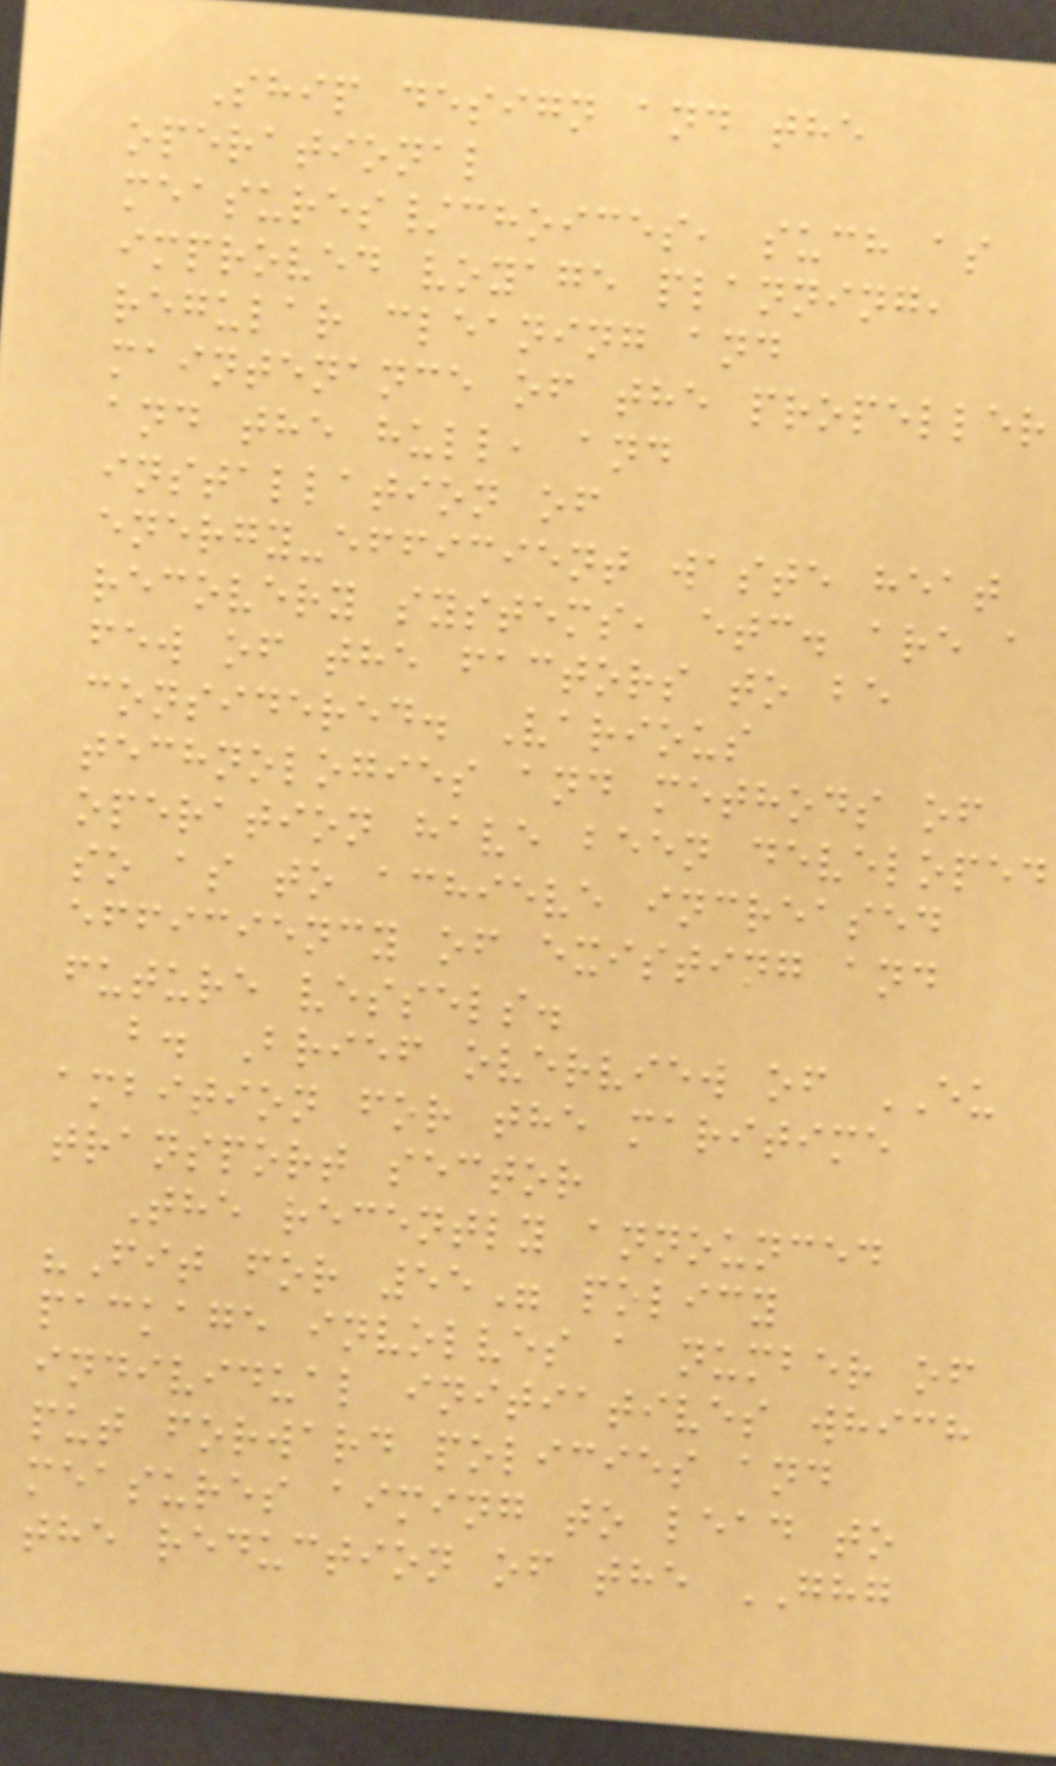Ship design and the
operational
measures/choices, such as
improved voyage planning,
regular cleaning and
maintenance of the propeller
and the hull, and
installation of
energy-efficient waste heat
recovery systems, etc. are a
few of the factors to be
considered. Various
technologies and methods of
operation have been developed
so as to achieve increased
efficiency of existing and
future vessels.
b. Brief overview of EU
ambition for the maritime
transport sector
The recently announced
"Fit for 55" policy
package involves a number of
individual initiatives which
put forward policies and
measures aiming to lead to
the reduction of the GHG
